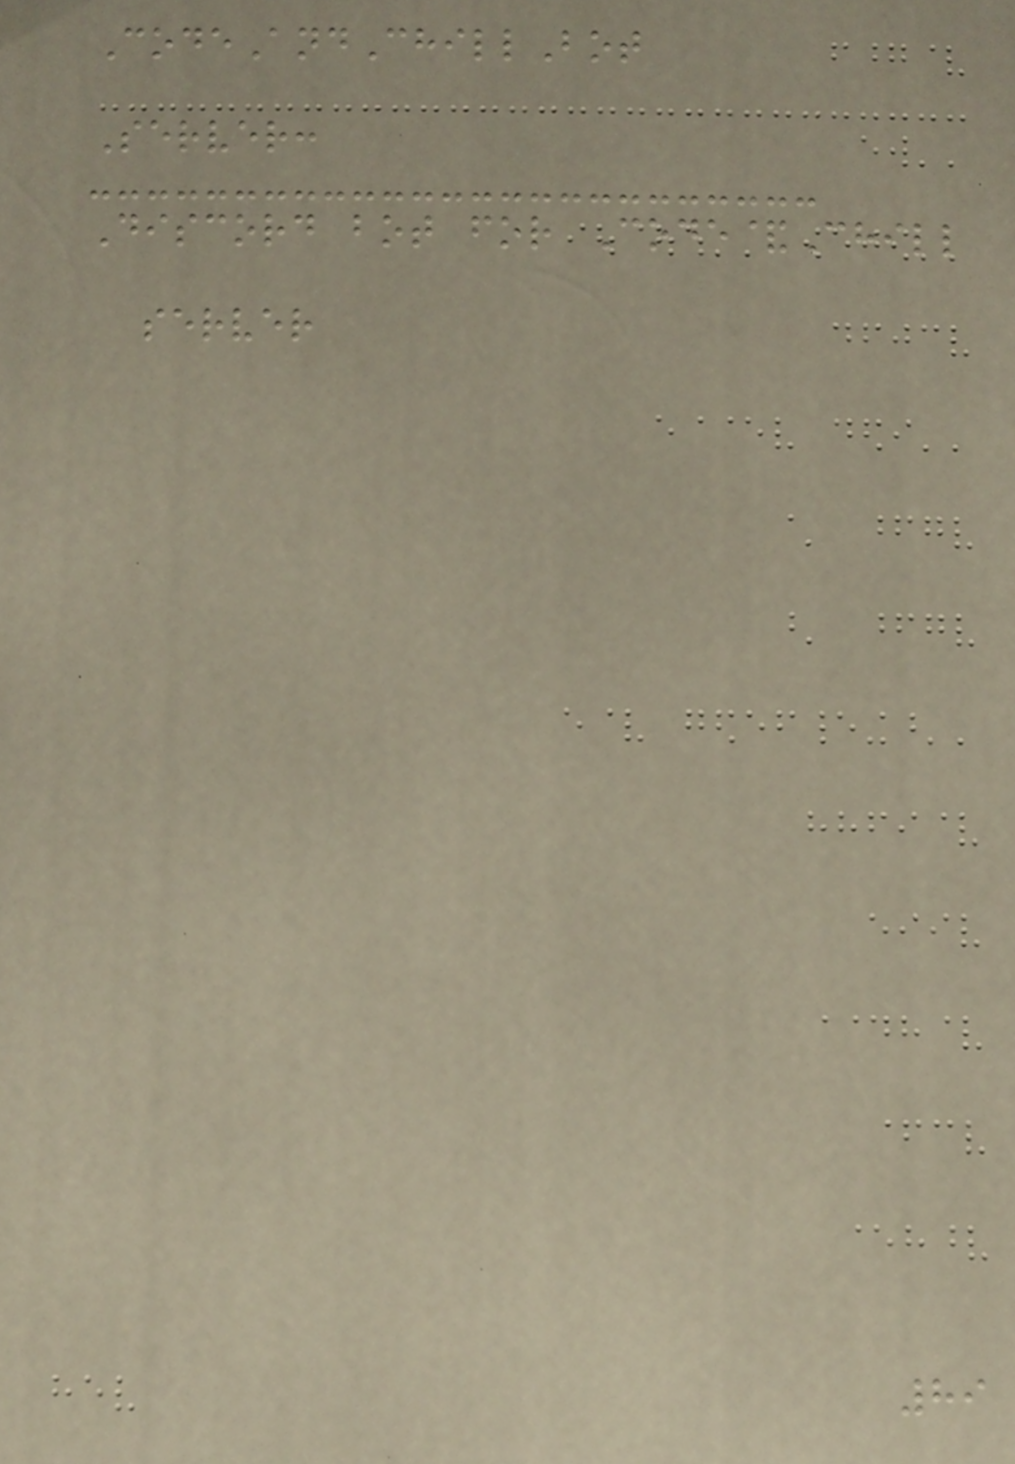CodeAndChillBot
Server:
Discord bot for Code&Chill
server
89
